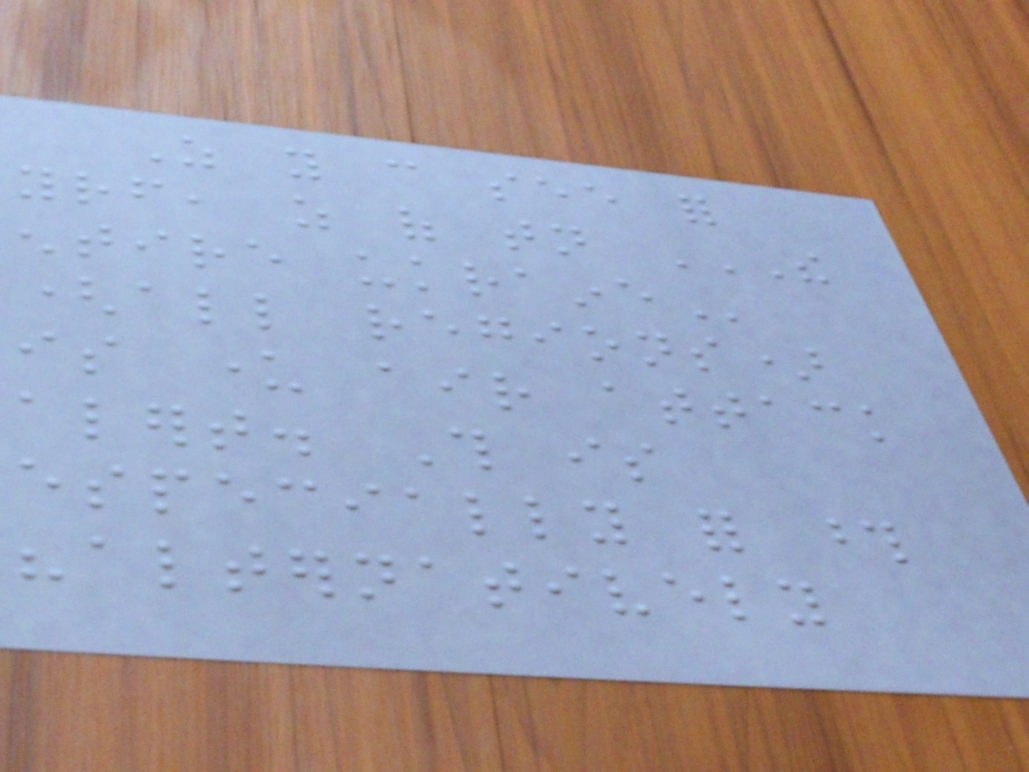As you can see for
yourself, as of tonight THE
ENTIRE UKRAINE
(all regions)
is under air attack
alert. This is
especially for those
"alternatively
